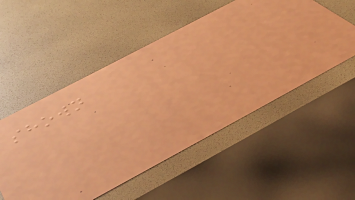shown
